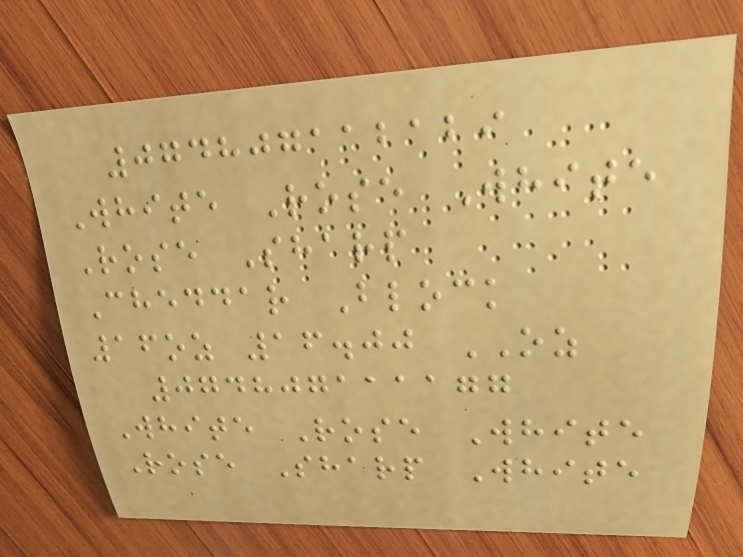074807112129
White Rose White
Rose Sharp
Cheddar Block
16oz 16.00 OZ
074807111177
White Rose White
Rose Sharp White
